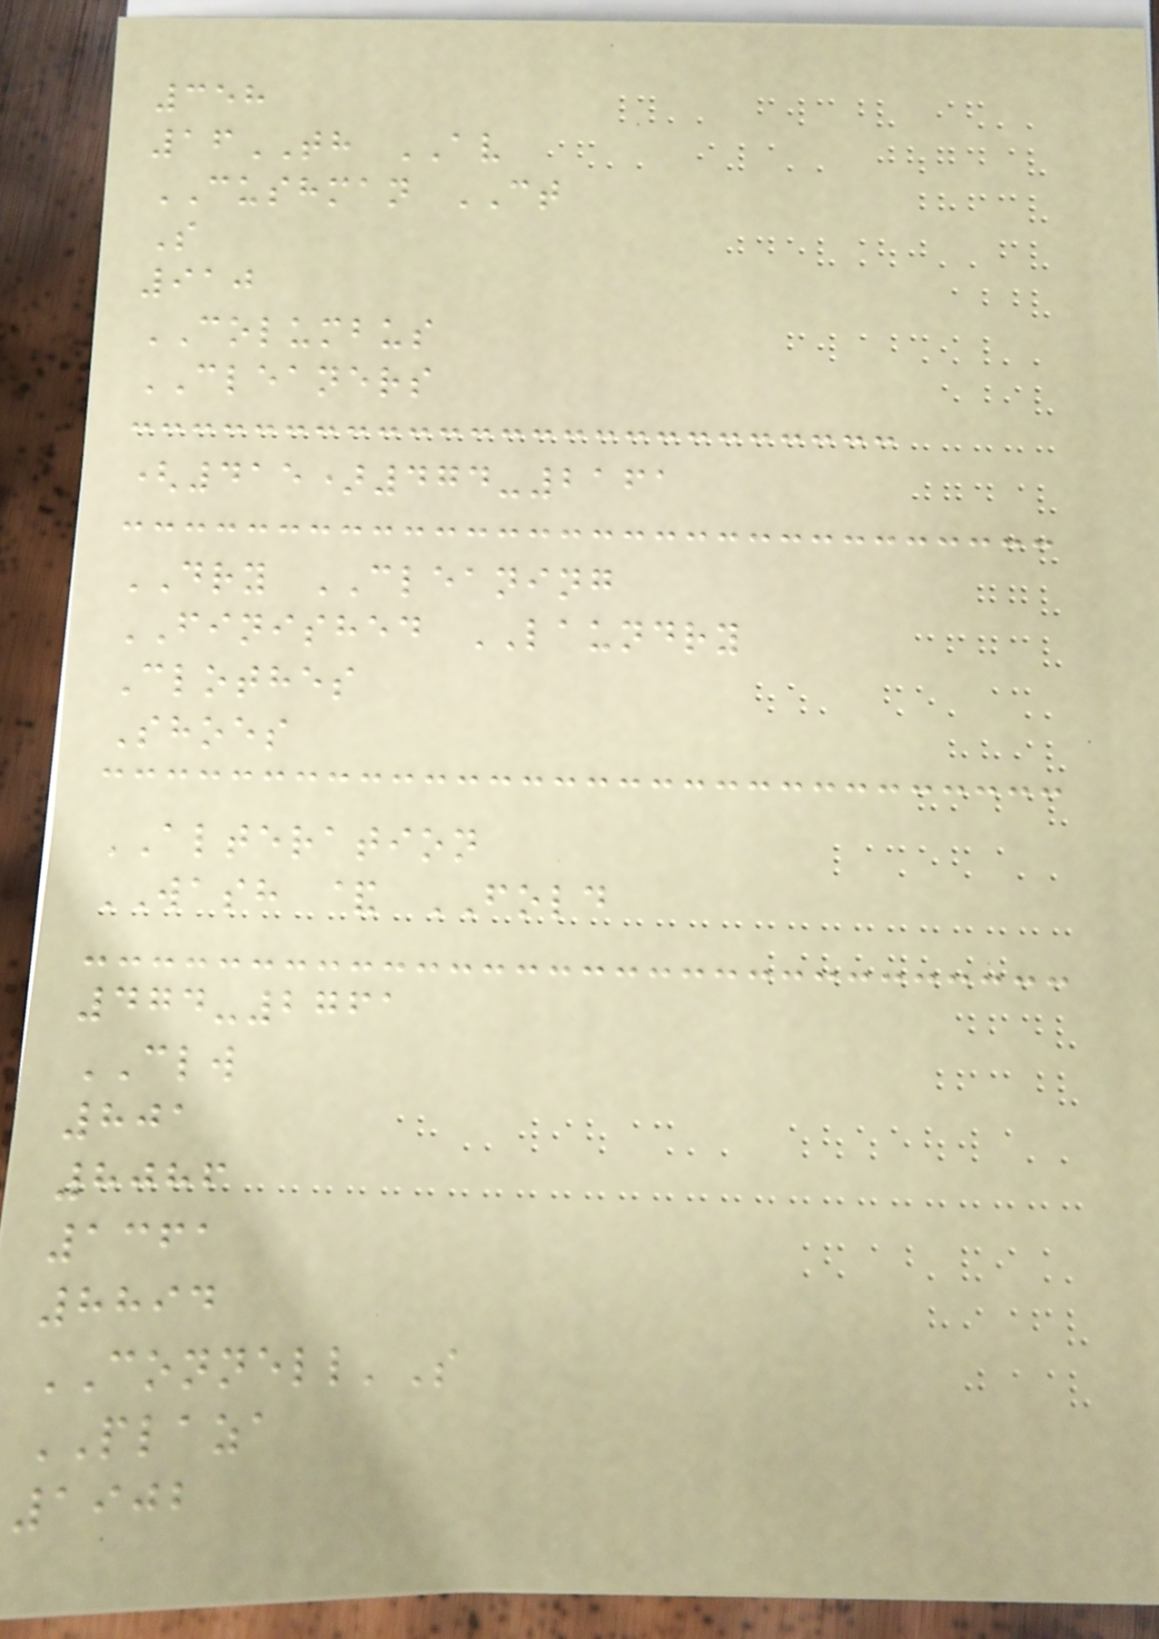358
16TH AV
CUSHMAN CT
S
910
COLUMBUS
CLEANERS
(415)474-2161
DRY CLEANING
FINISHED LAUNDRY
Clothes
Shoes
ALTERATION
WASH & FOLD
474-2761
CLW
801
8086
1361
8894
CONNELL'S
PLAZA
1902
